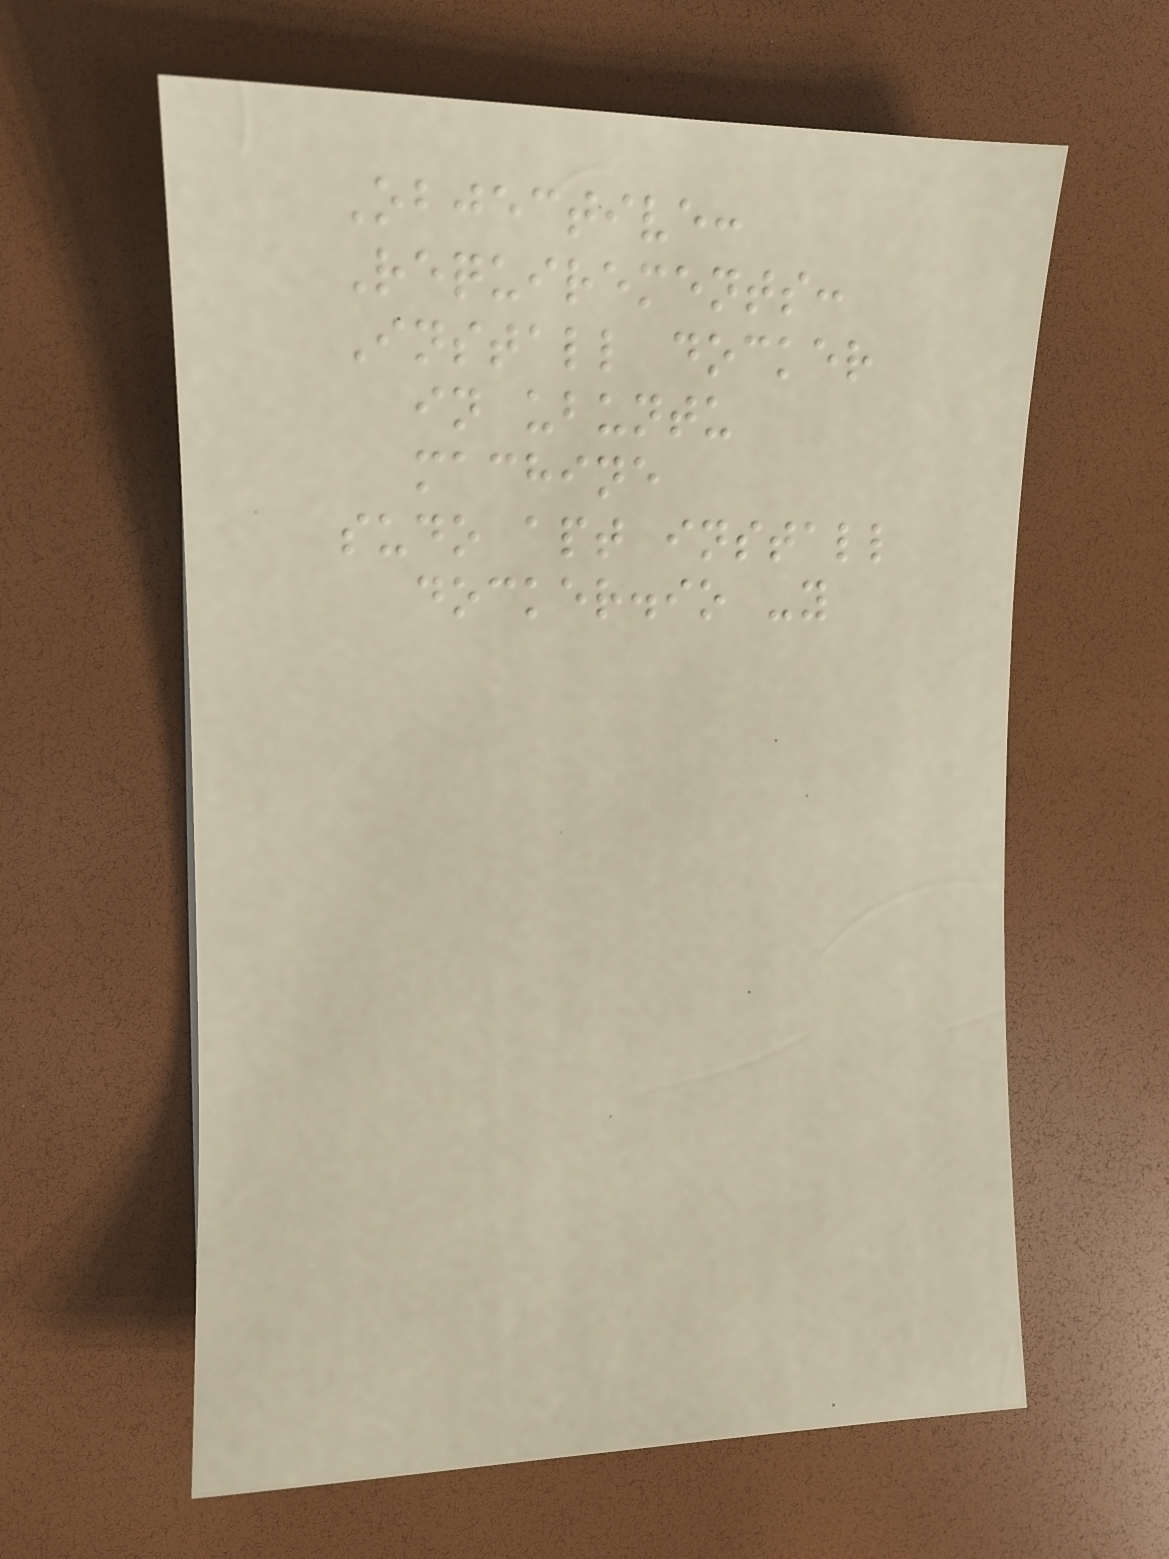Objective:
Requirements:
Install docker
in ubuntu
machine
sudo apt install
docker.io -y
